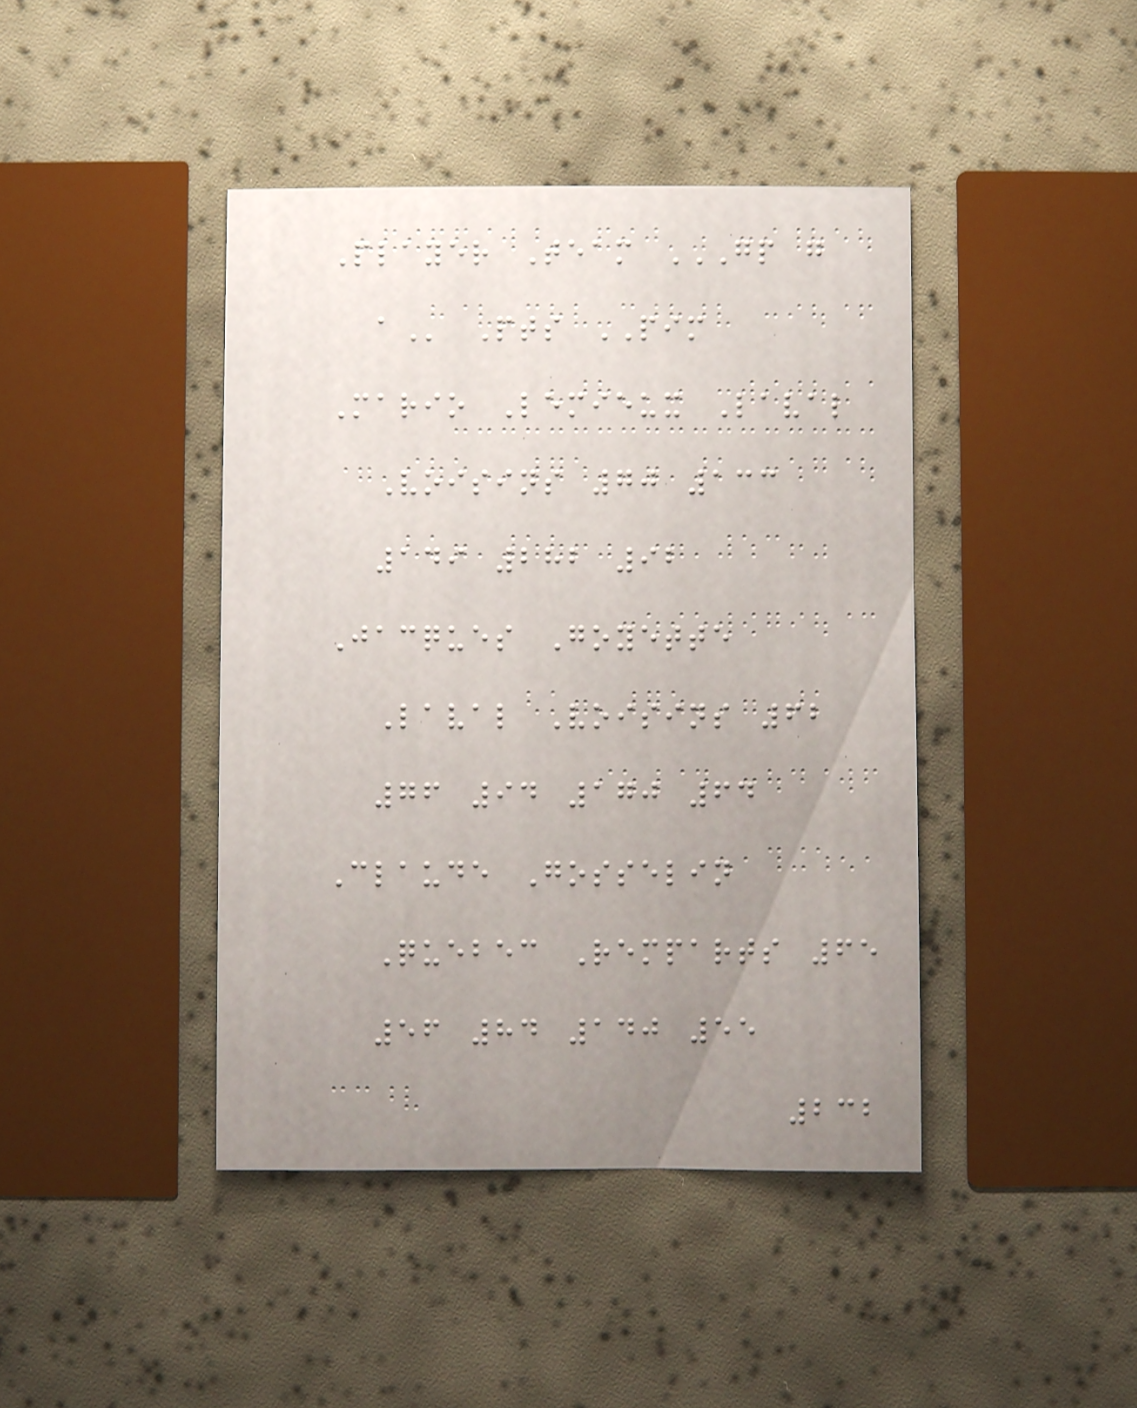Player Team GP G
A Pts PIM
Mario Lemieux Laval
Voisins 70 133
149 282 92
Jacques Goyette
Laval Voisins 62
76 94 170 64
Claude Gosselin
Quebec Remparts 65
56 84 140 55
232
